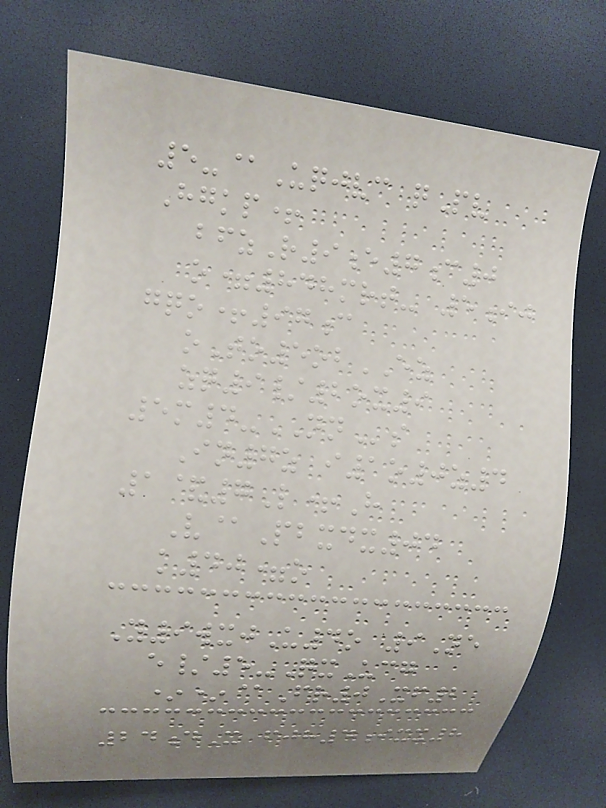5-@Uqjvc qPv
Hgkp+
bfzR9e7c0
o=848mrt- 5ij
gqo+97c
oTo5obEZ
zq9/2ox9
5m4-NNs
In7z i1o0z4
1&7L+H
V@Pbxdx04
k40=o
Y9wxjU4o 9Ne
e/5-QxUcg
**@Fr0Xf2
24dX fjh4ixx8
